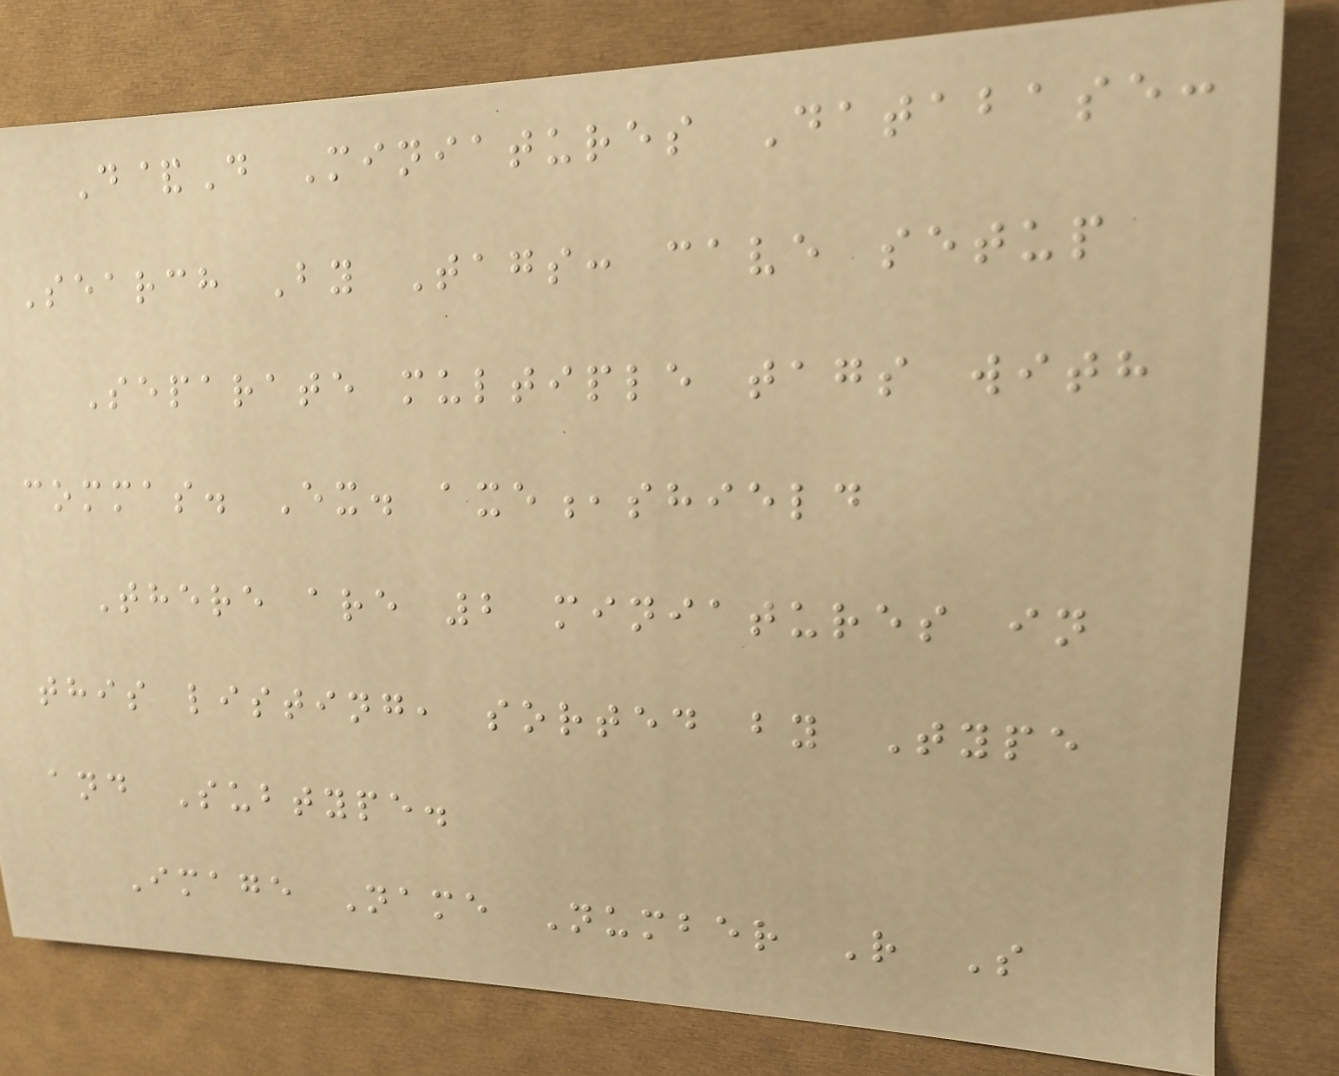D&D Miniatures Database:
Search By Tags: cave setup
Separate multiple tags with
commas. Ex. axe,shield
There are 2 miniatures in
this listing, sorted by Type
and Subtype.
Image Name Number R S
